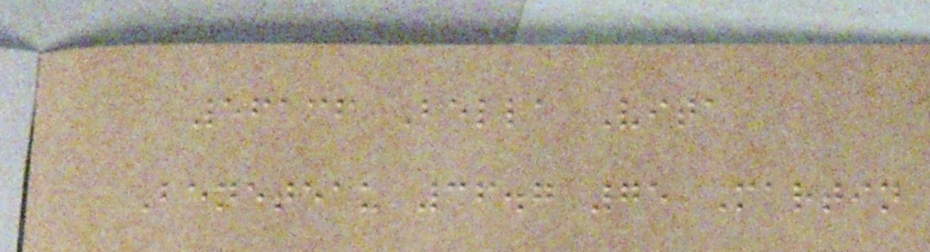56136 Bella Vita
Beneteau 36.7 75 Martin
